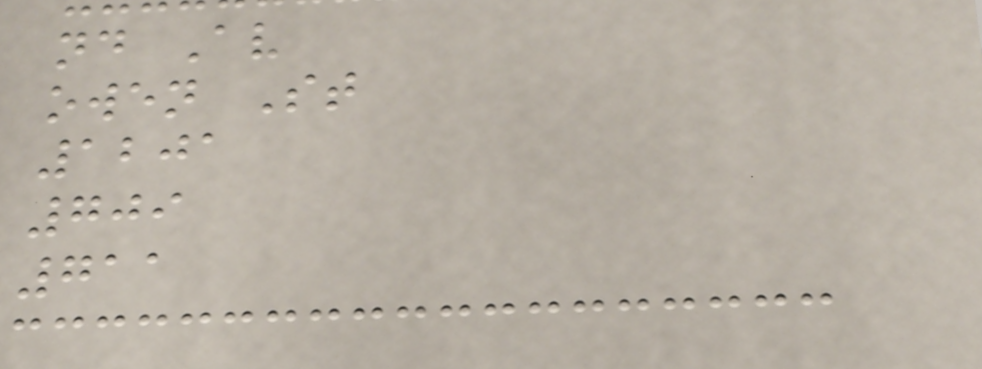nd Av
owen St
1201
709
711
